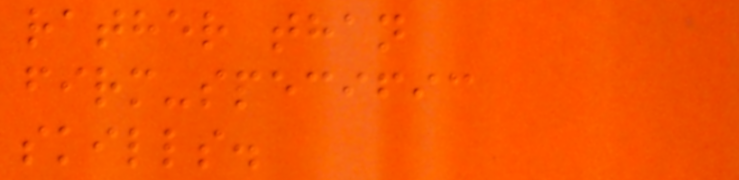rather than
firm-specific
skills.
